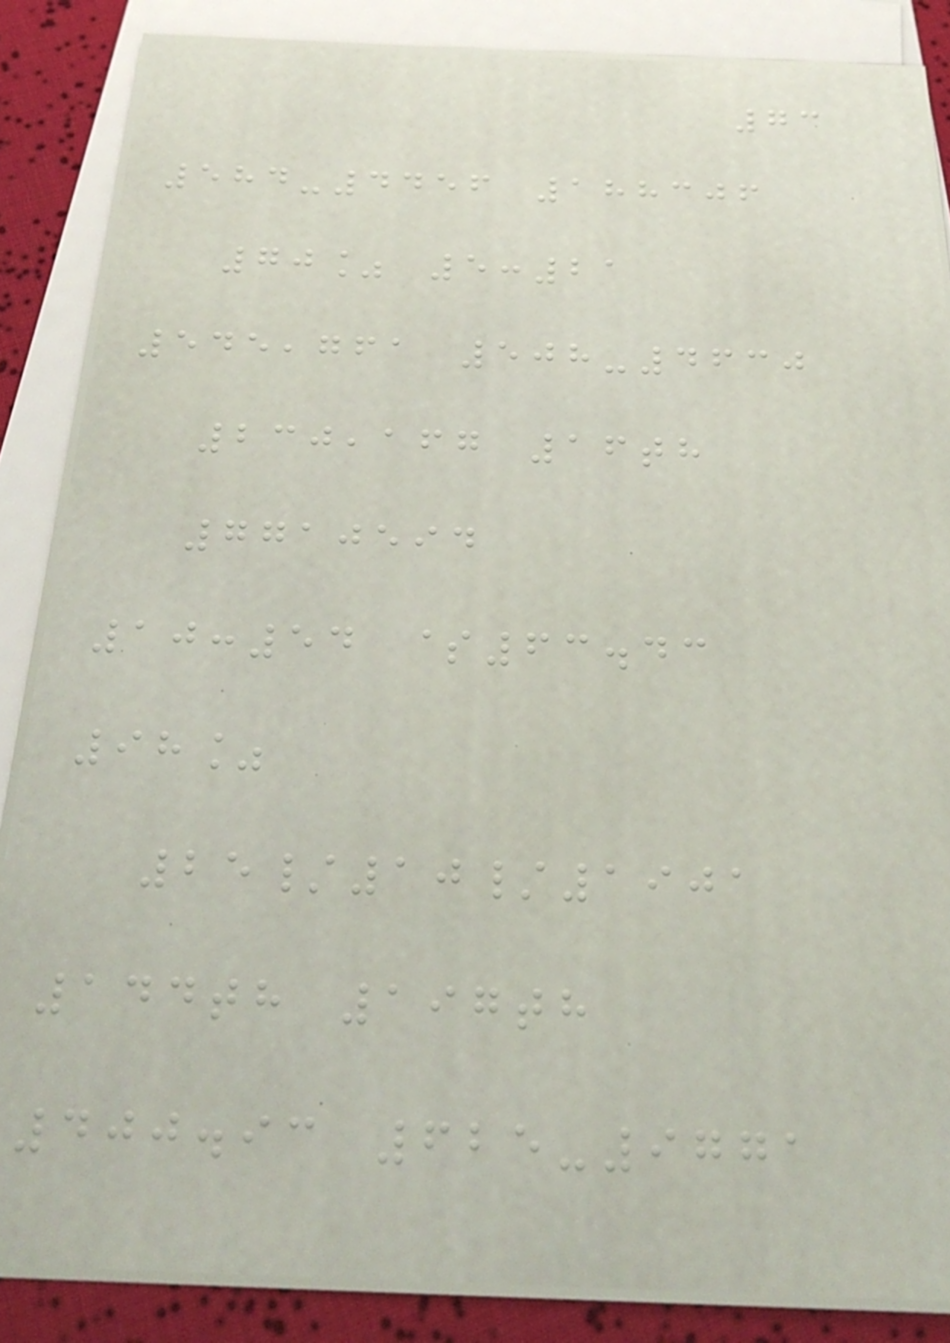73
584-4456 188306
70% 5:21
545,761 508-4630
230,167 16th
7710594
10:54 $63.43
98%
25/10/1901
144th 197th
400.93 625-9771
